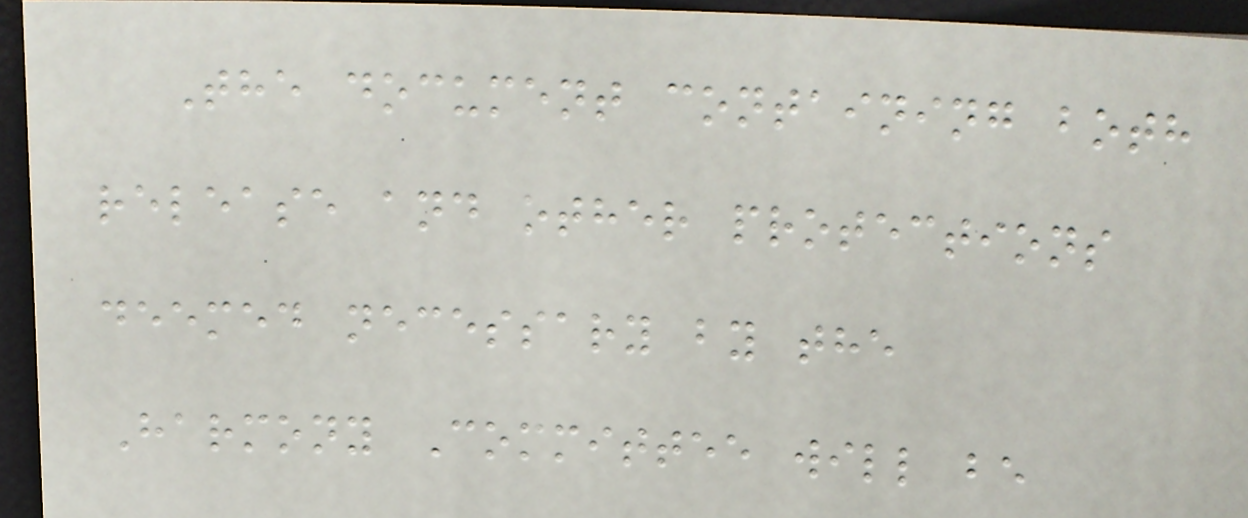The document containing both
release and other protections
deemed necessary by the
Harmony Committee will be
